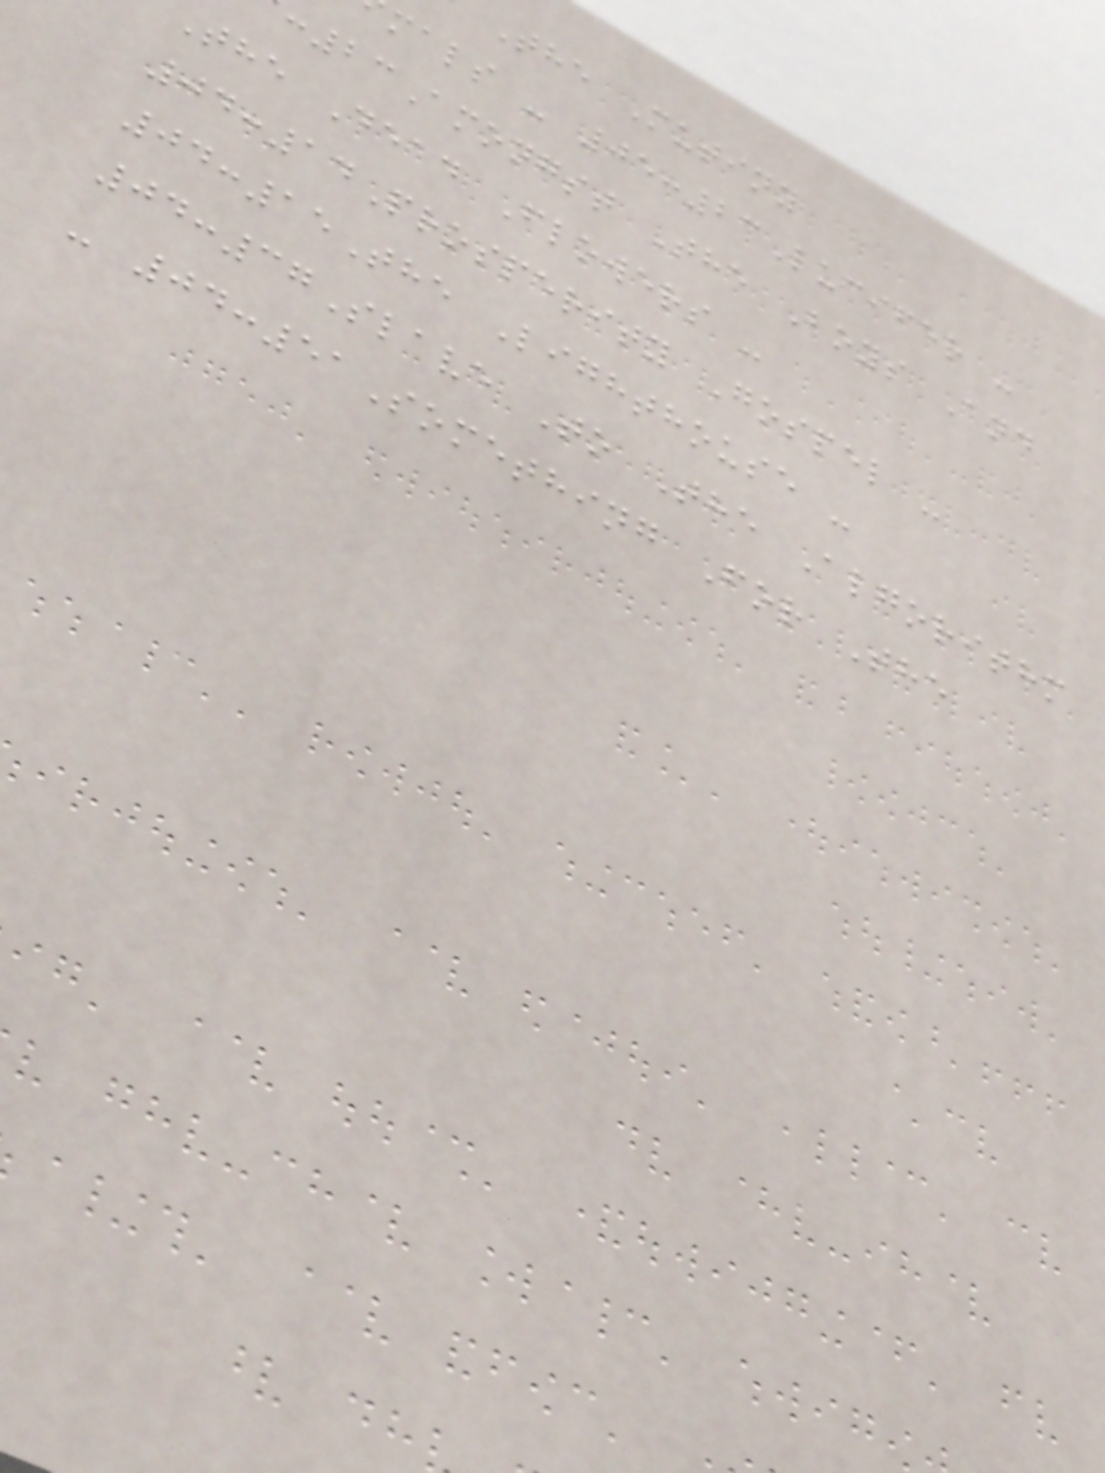The Mutiny
mals - 05:23Lucifer -
:23Amongst The Boys And
The Dead Flowers -
04:14Prosperity Gospel -
04:15The Lighthouse -
04:37Slave To The Algorithm
- 04:51Something For The
